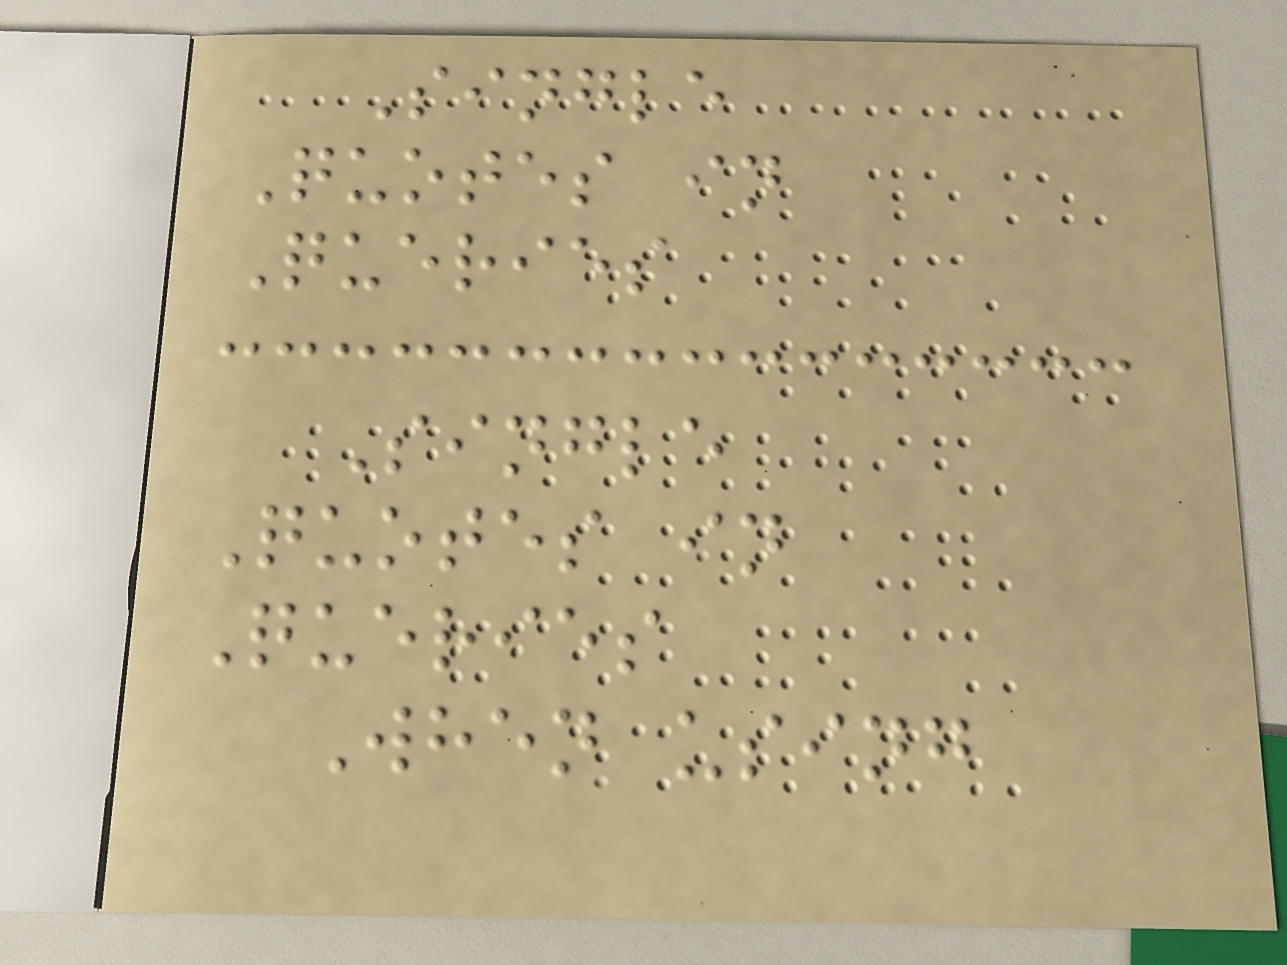Single
Quotes in
Queries
Single
Quotes in
Queries
When using
